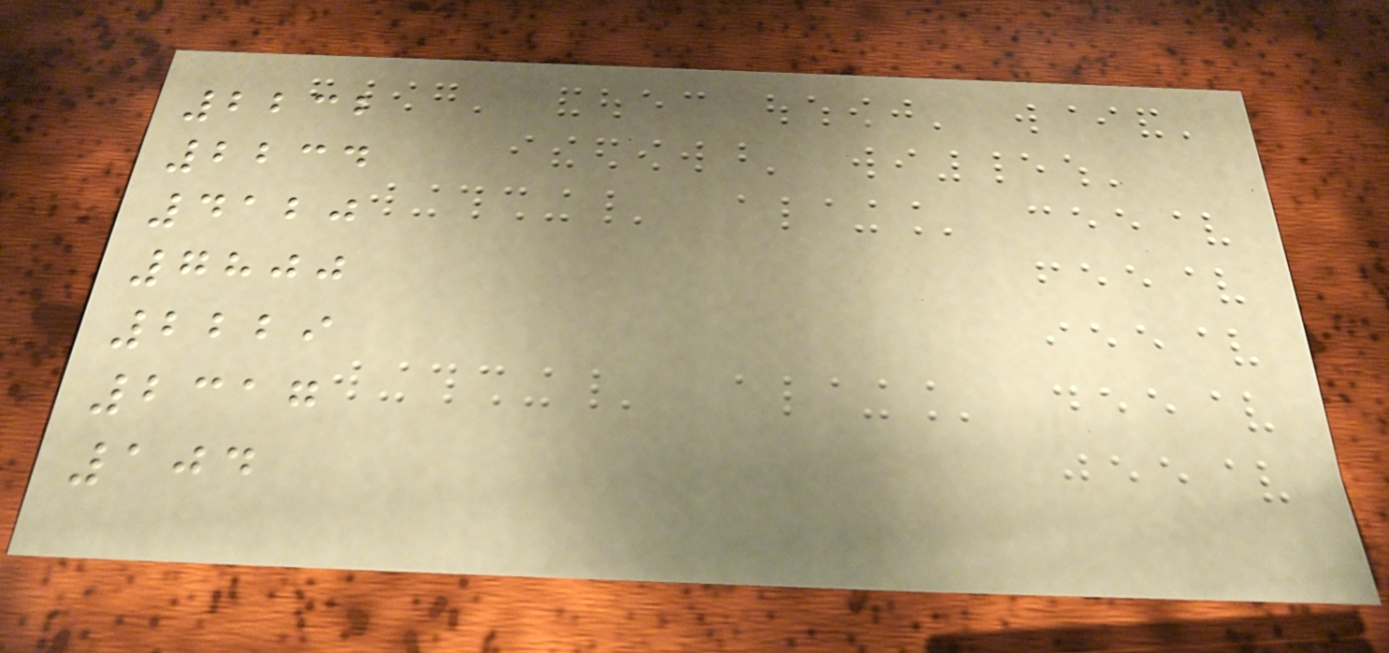2232
2234
4120
7800
2229
2317
104
